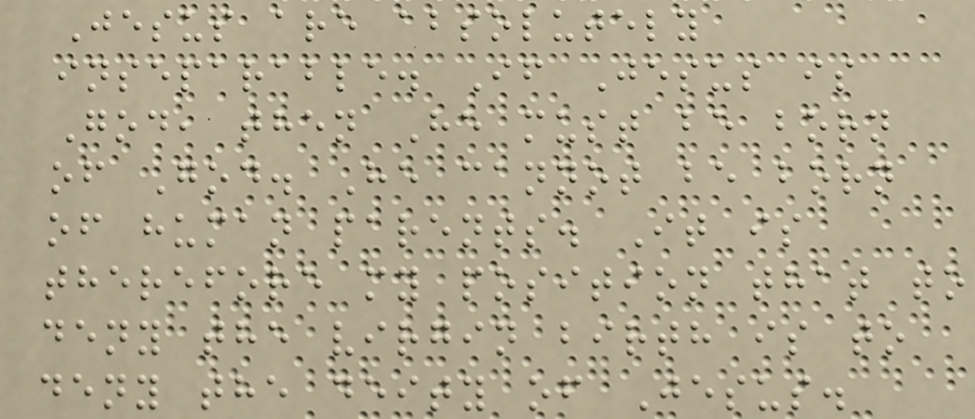Jesus are absolutely
inseparable. If Jesus is
God, then He must be born
of God. He cannot be born
of human parents. It is
therefore my position that to
deny the virgin birth is to
deny the deity of Jesus.
